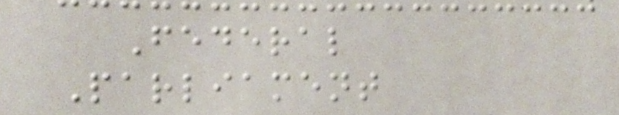Federal
Parliament
